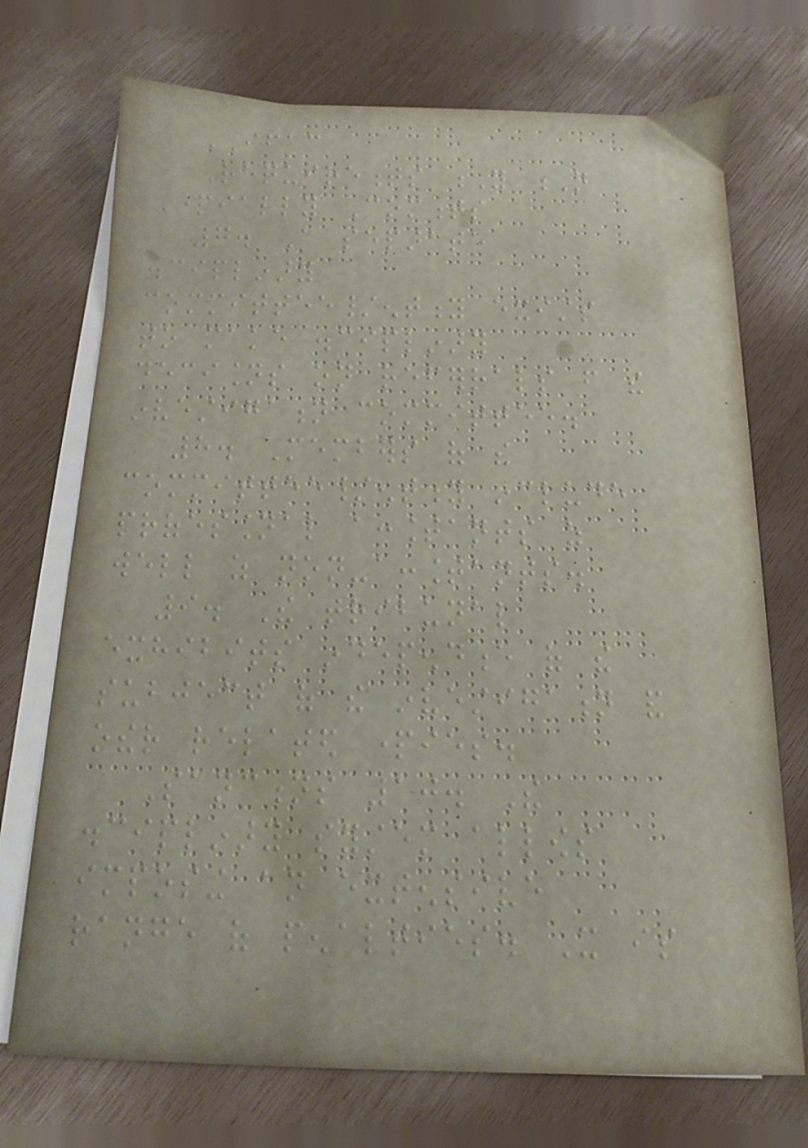IFAC
Requirements Y N
Partially Comments
7. A separate
disciplinary
committee/entity exists
to make disciplinary
decisions on referrals from the
investigation committee.
8. Members of the
committee/entity include
professional accountants as
well as non-accountants.
9. The tribunal
exhibits independence of the
subject of the investigation and
other related parties.
Sanctions 10. The
disciplinary system allows
imposing an extensive
range of penalties. It is
